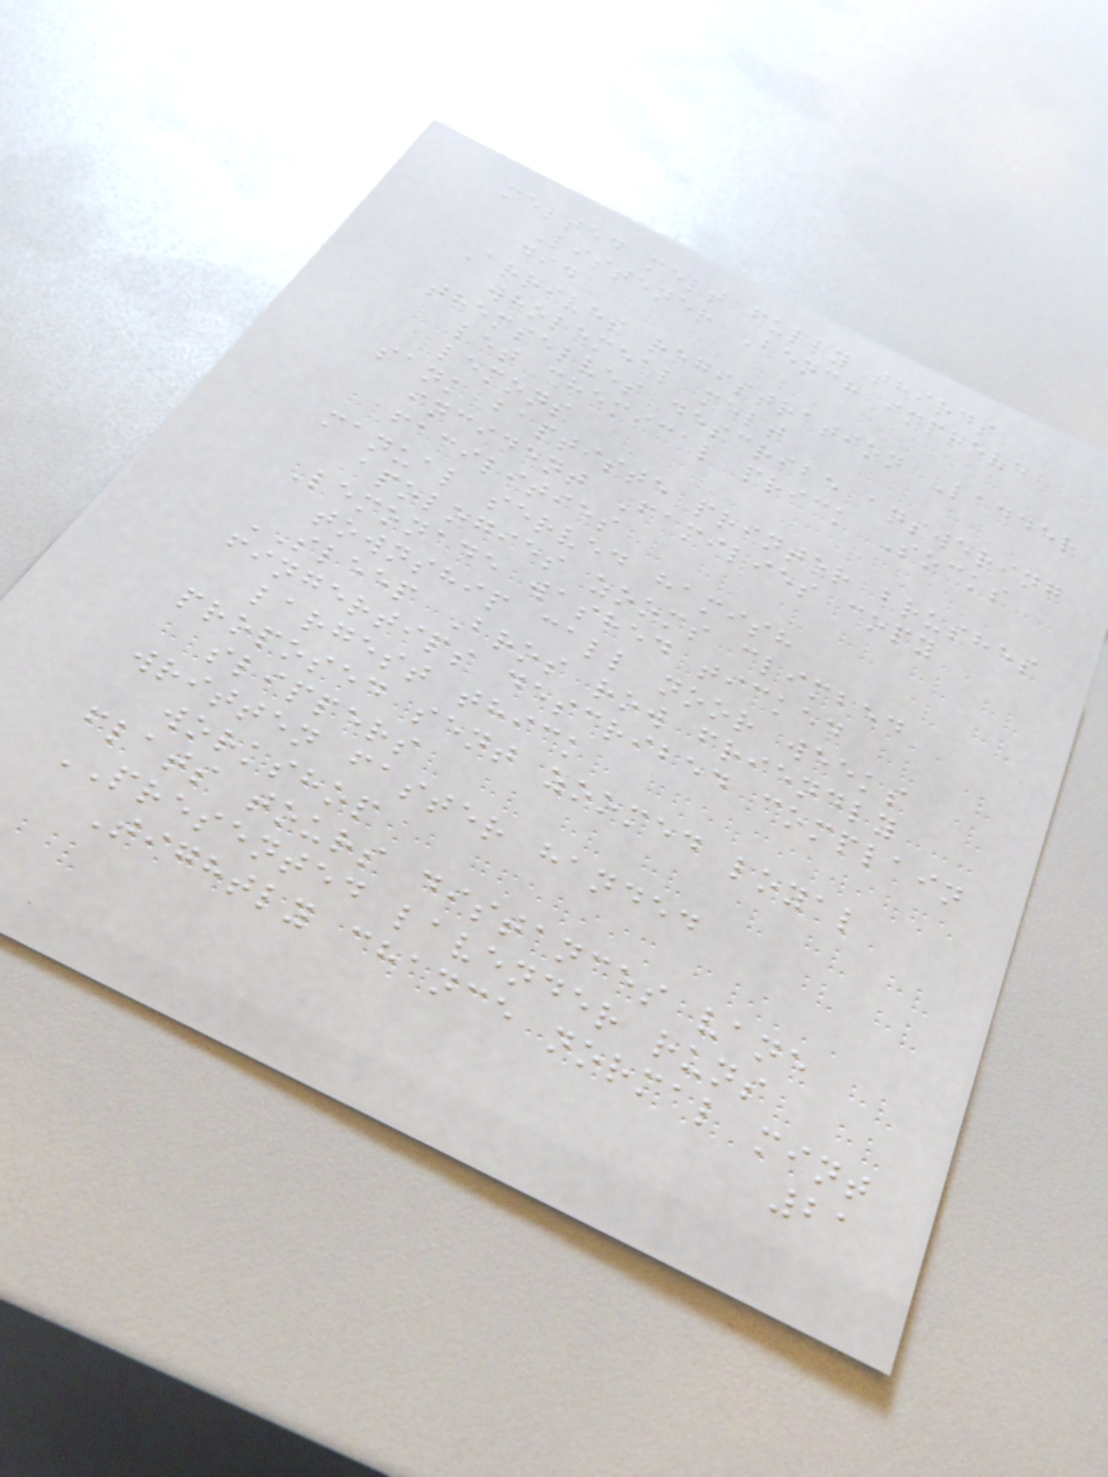melted melt fully thirds
Listener Bench improve
did
Arrives registration Ladder
wholemeal melt
themselves describe answering
let chemical prick Socks
lemons
sank baptiste printer brushes
incident Families copy
facilities
manual served hamish
apologies zooms climbed
Lemonade washed ticked
township call noor weeks
SLEEP Bros row friendly
fingertips described complain
largest thick
proposed sent zoomed loyal
slippers
written faster handed
workshop
flats tours distances vane
PRESENTED lavender runs
Tightly chance normal mint
21
